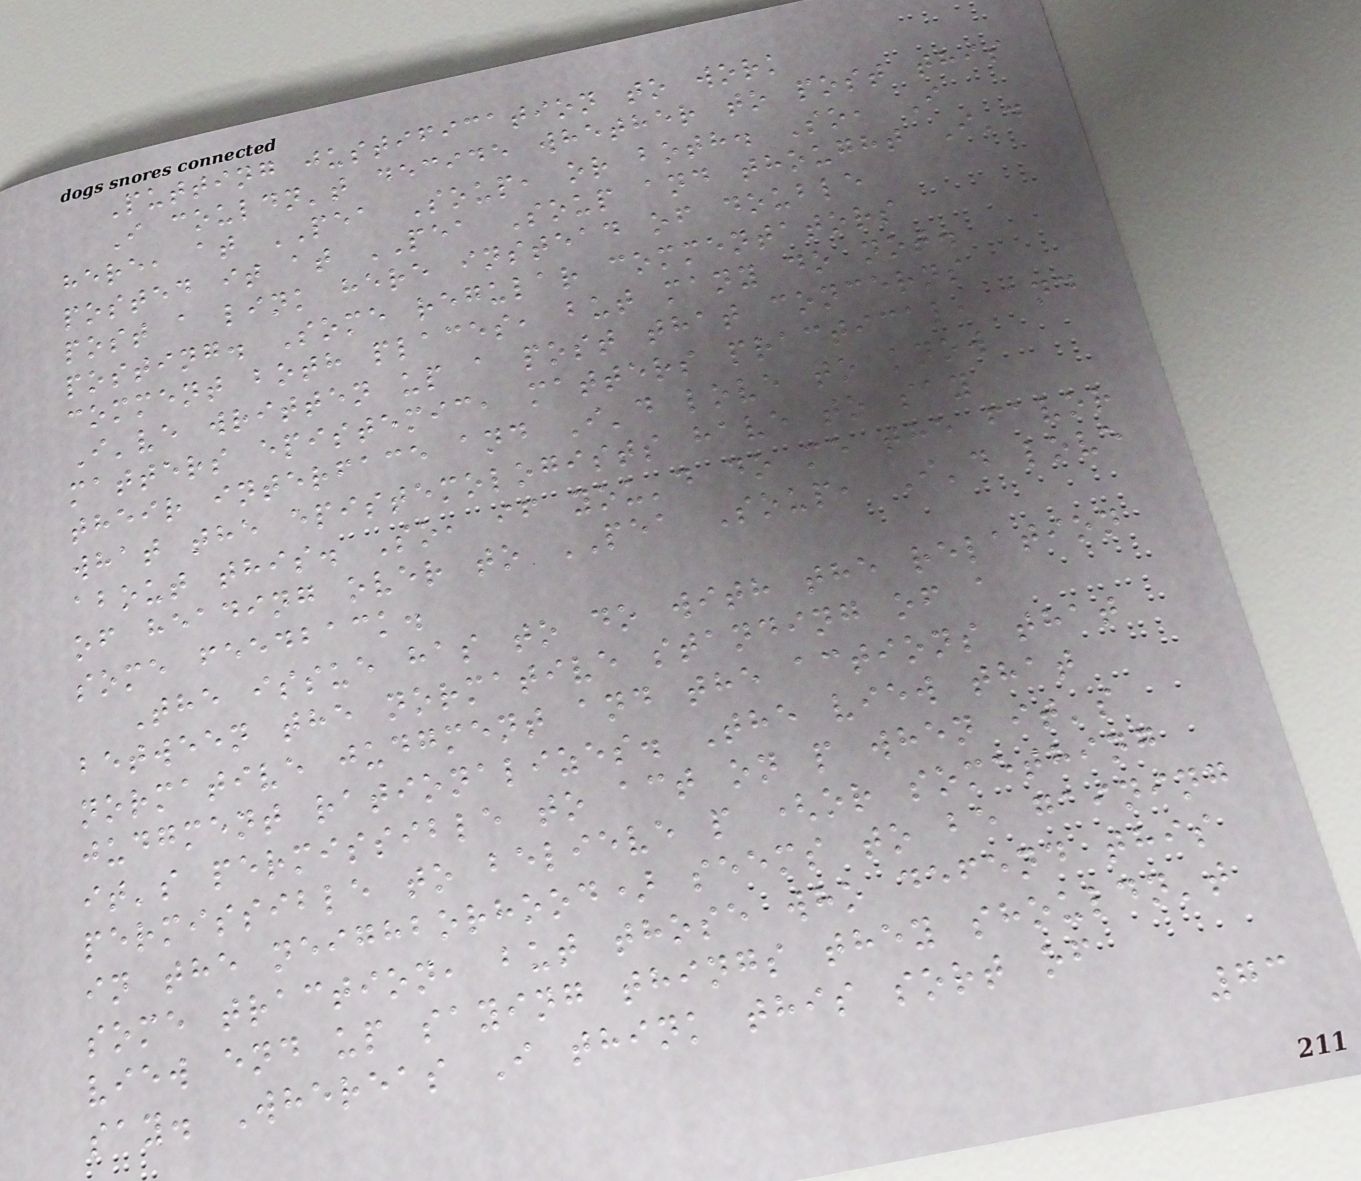Putting justification to work
I couldn't decide whether to post this
here, at PEA Soup, or both. So, I
posted it at PEA Soup and thought I'd
post a link here instead of double
posting. Some regular commentators
comment both places, but many do not.
I've written up a post that concerns
matters epistemic, matters practical, and
their interface and I'd love to know
what the epistemologists have to say
about this. So, if you'd do me the favor
of heading over to PEA Soup, I'd love
some feedback.
The issue has to do with the relation
between the normative standing of a
normative judgment and the actions that
judgment rationalizes. The view that
it's permissible to act on p when it's
permissible to believe p (or something
in the neighborhood) seems to be gaining
some traction, but those who defend this
view end up saying things they shouldn't
say. Whereas I think this sort of
73
